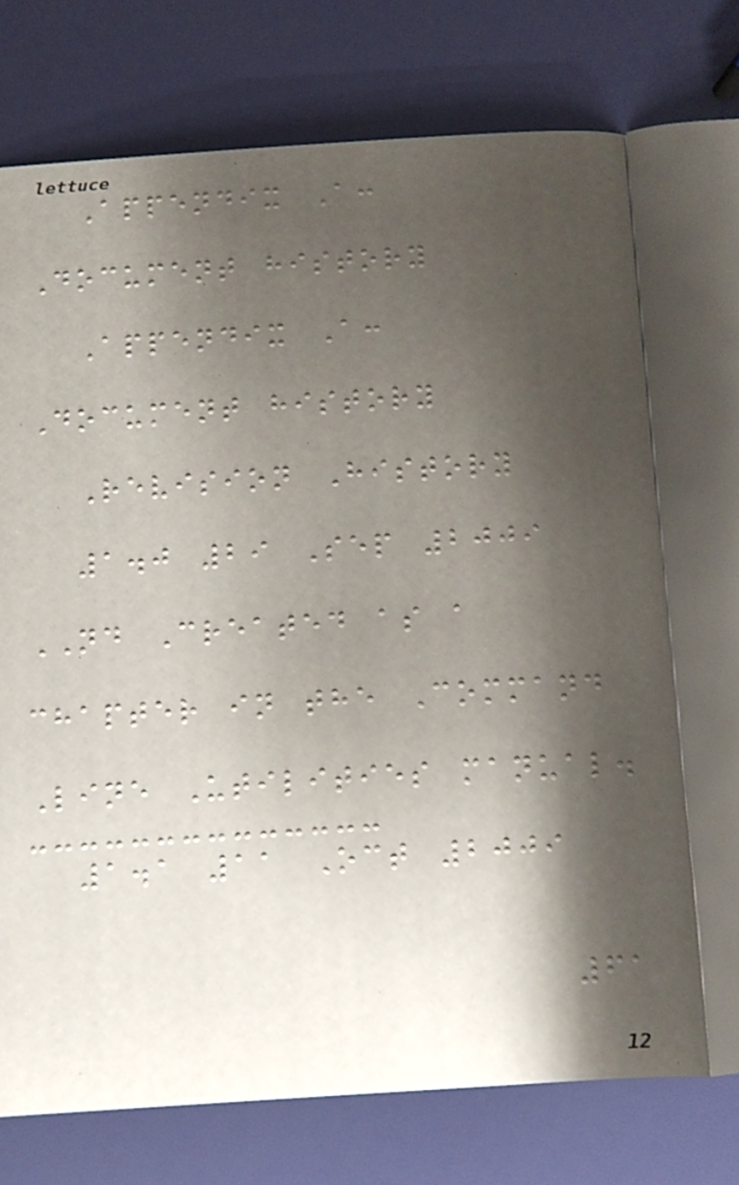Appendix A:
Document history
Appendix A:
Document history
Revision History
1.0 29 Sep 2009
ND Created as a
chapter in the Command
Line Utilities manual.
1.1 11 Oct 2009
61
